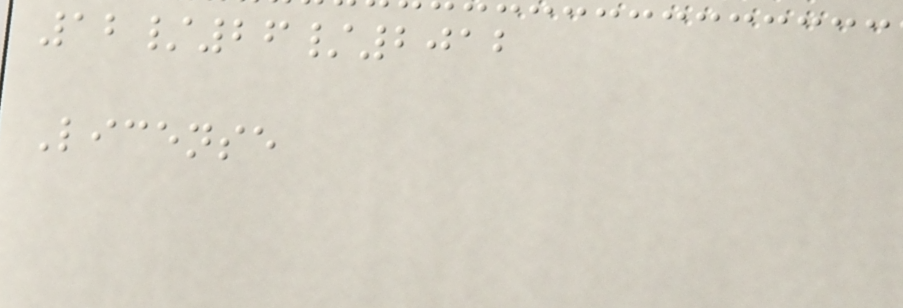12/26/2012
License
